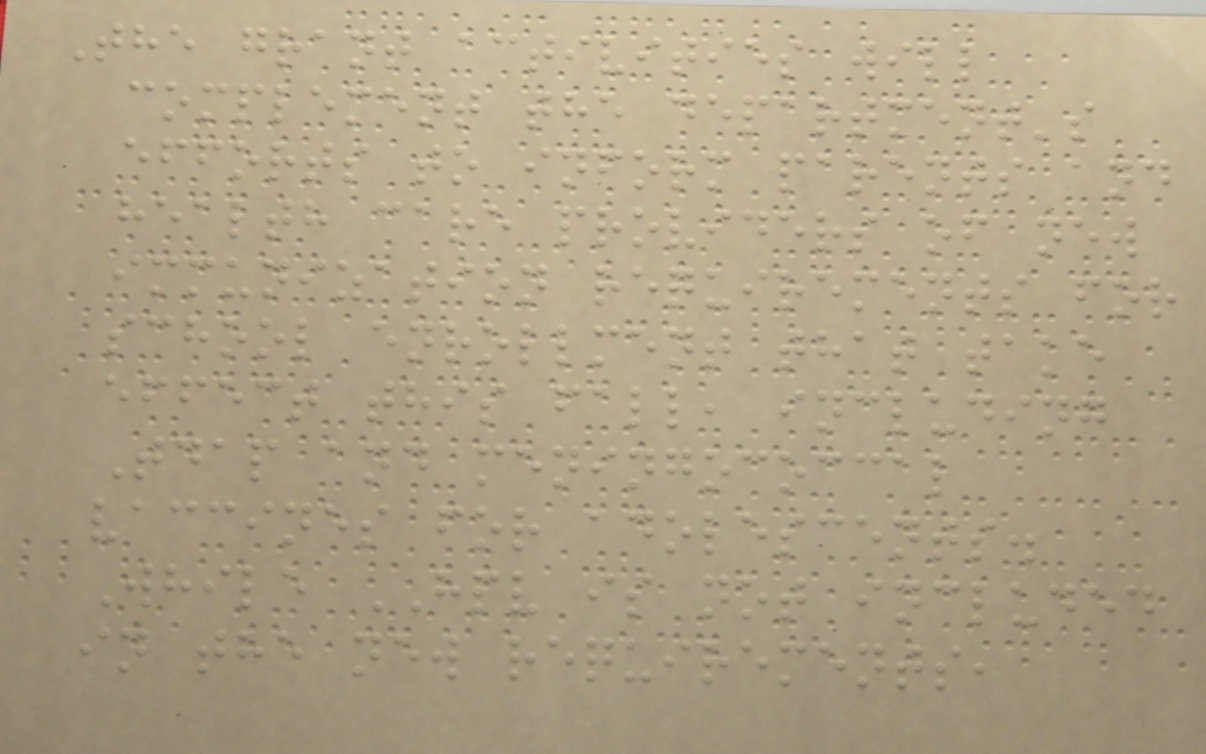The grant activities will
complement the department's
efforts to inform parents and
health care providers of new
immunization requirements for
school enrollment that take
effect this fall, including
Tdap and meningococcal
vaccines for adolescents.
While HPV is not included
in the new requirements,
